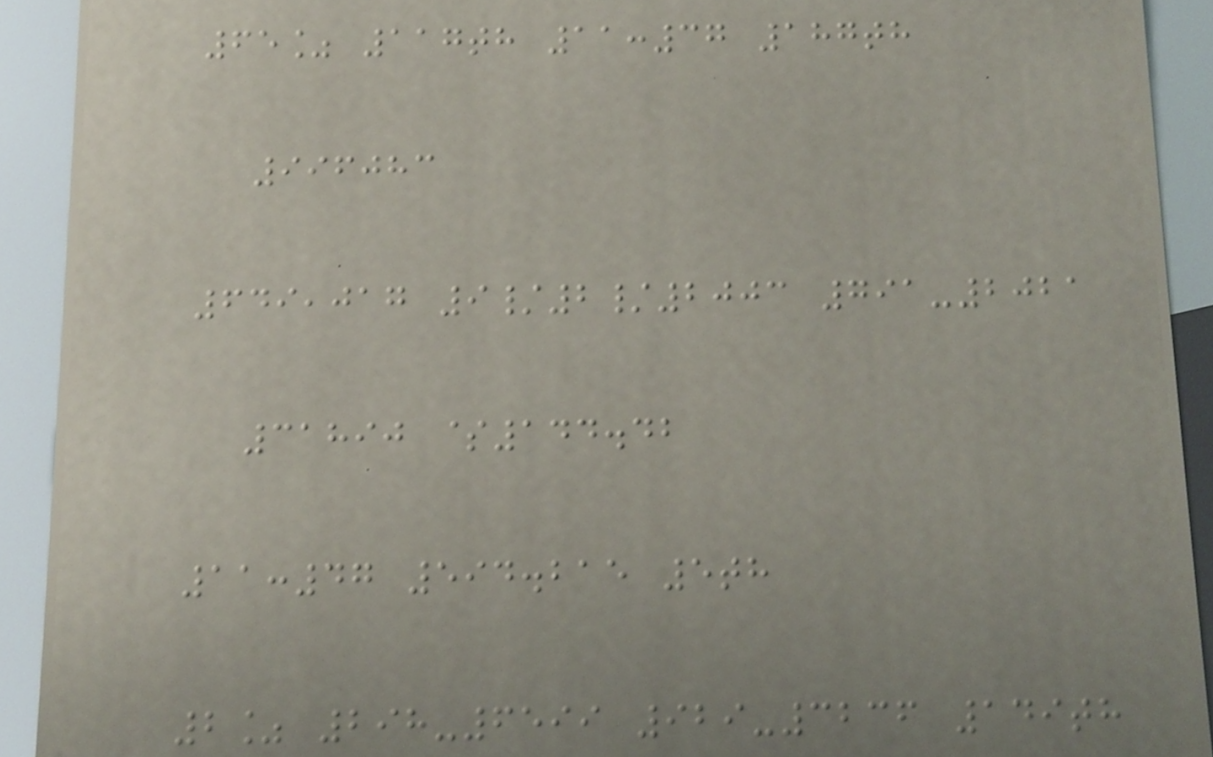65% 117th 11:37 187th
996083
649,017 9/2/2003 791-2021
31890 $144.42
11:47 594.215 5th
2% 298-6599 929-3236 149th
